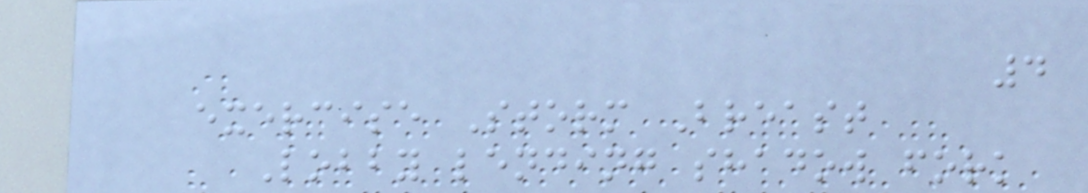4
exercise Storm Breast
Lobby lending shadow fork
